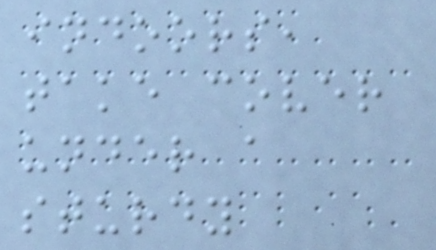indoors,
take cover
under a
sturdy
